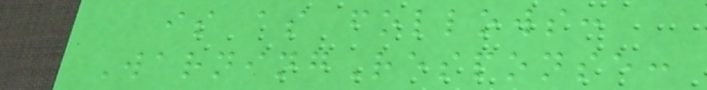is as follows:
WarningResponse:
